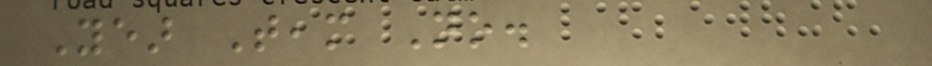Year Team No.
